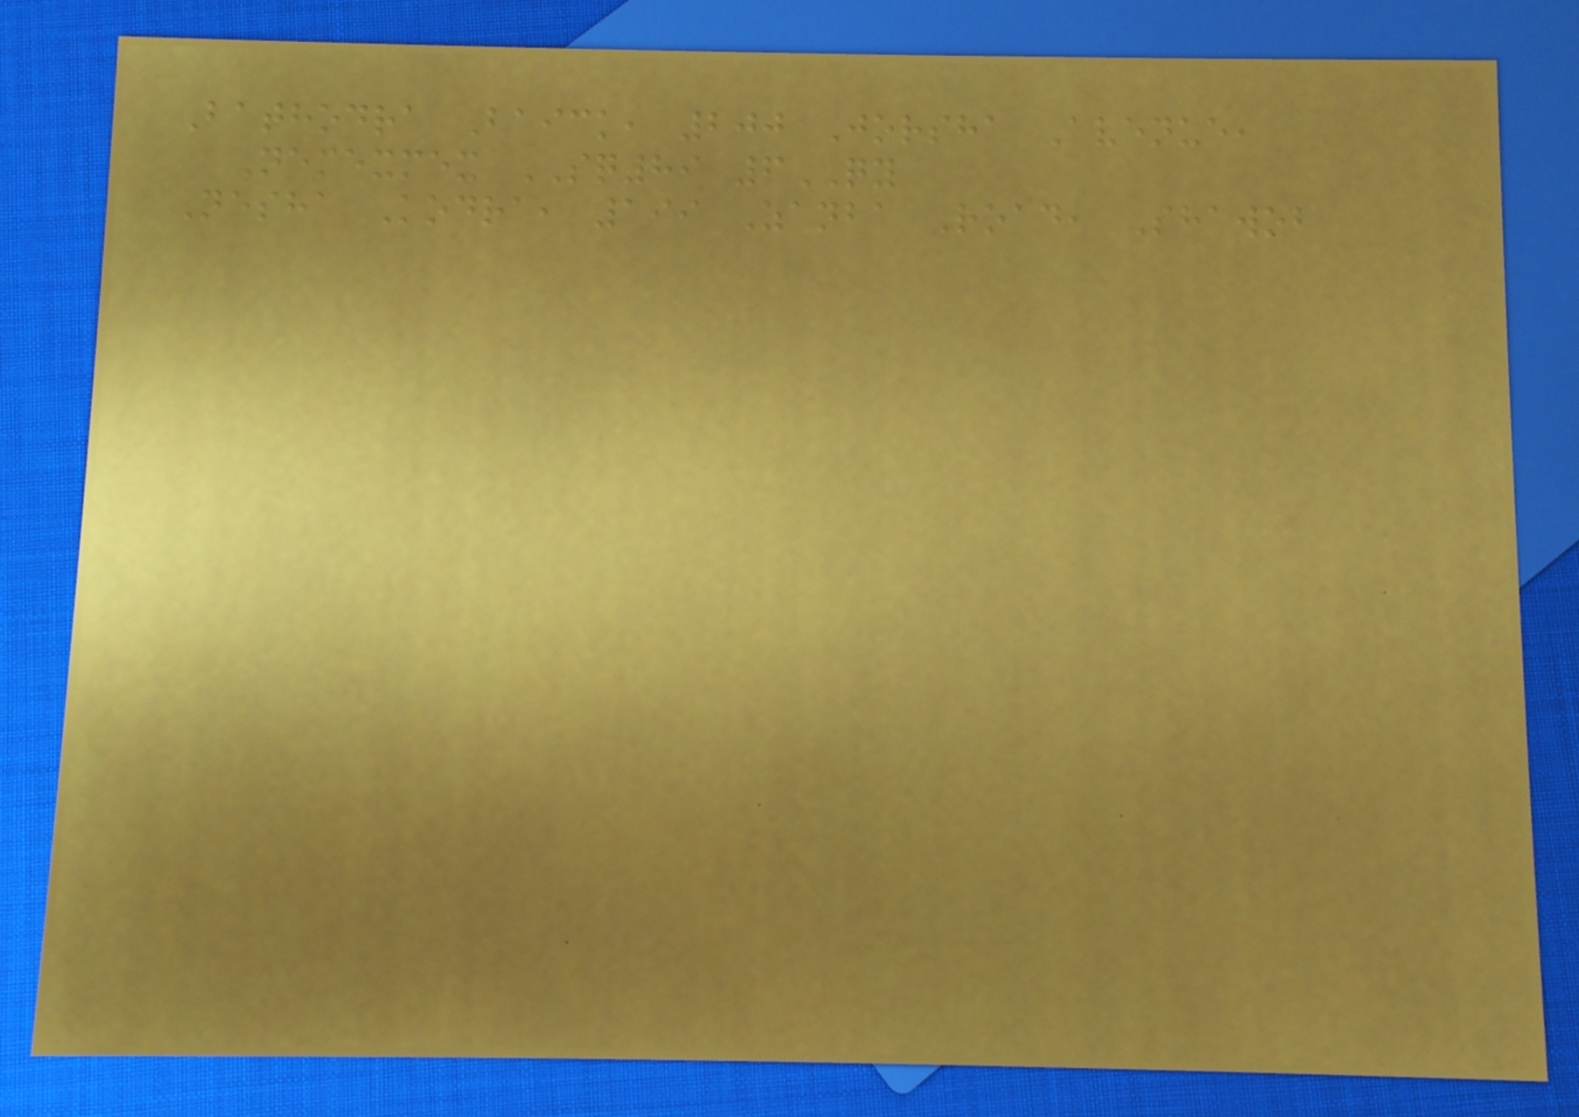Bathodra Baick, 200 Jorsha Avenue,
Nemexmex SQ89 6QY
Nesha Kodra, 199 Zanba Road, Shawob
